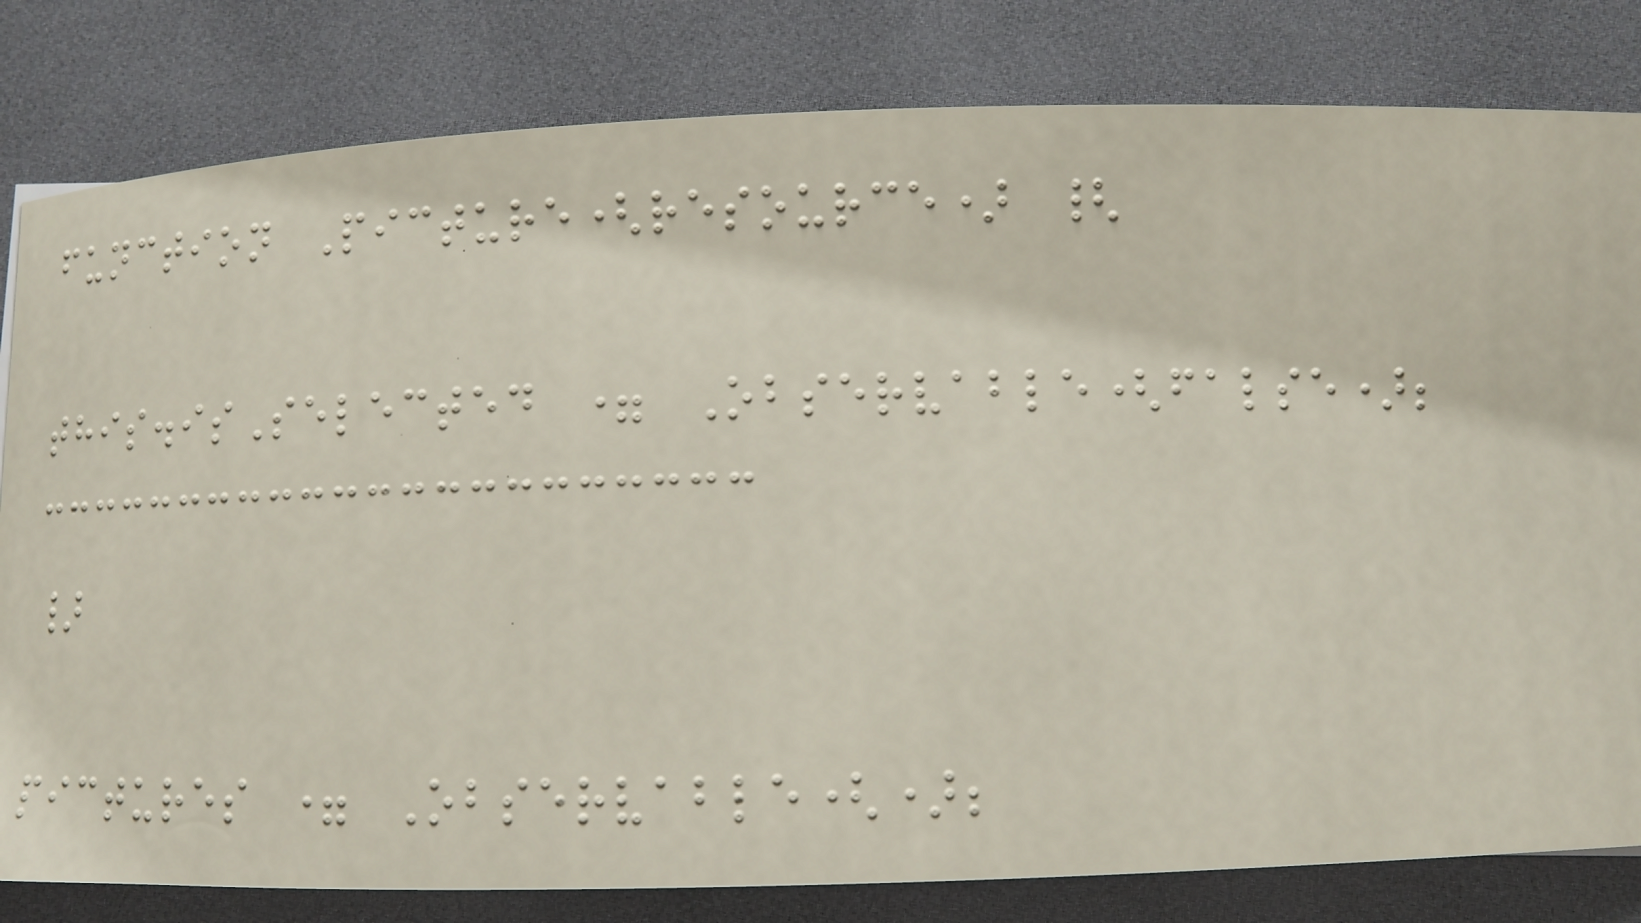function Picture(resource) {
this.isSelected = Observable(false);
}
pictures = Observable();
